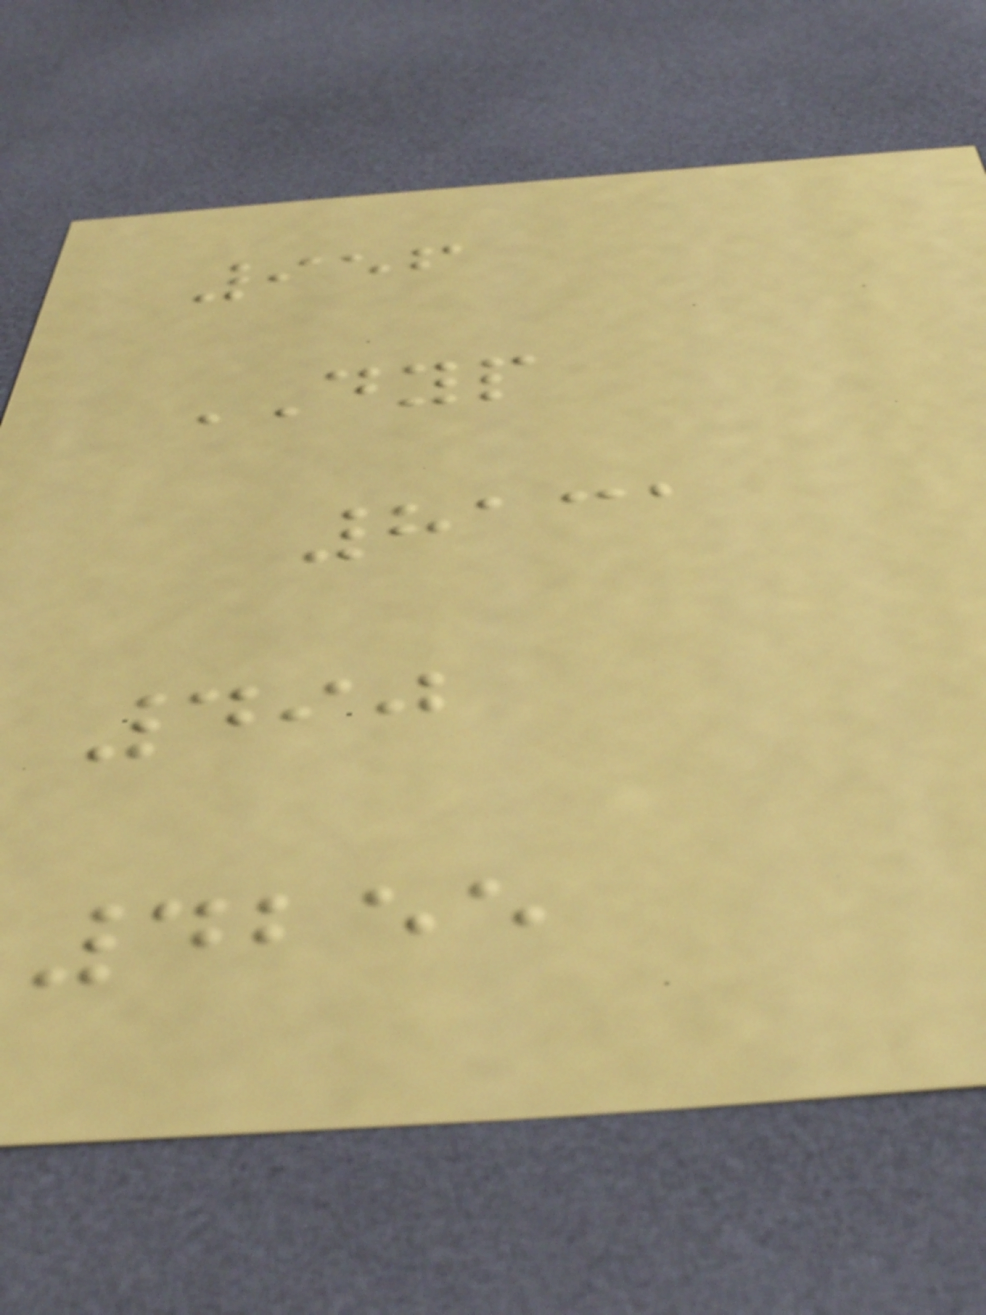956
DYP
8131
490
4255
